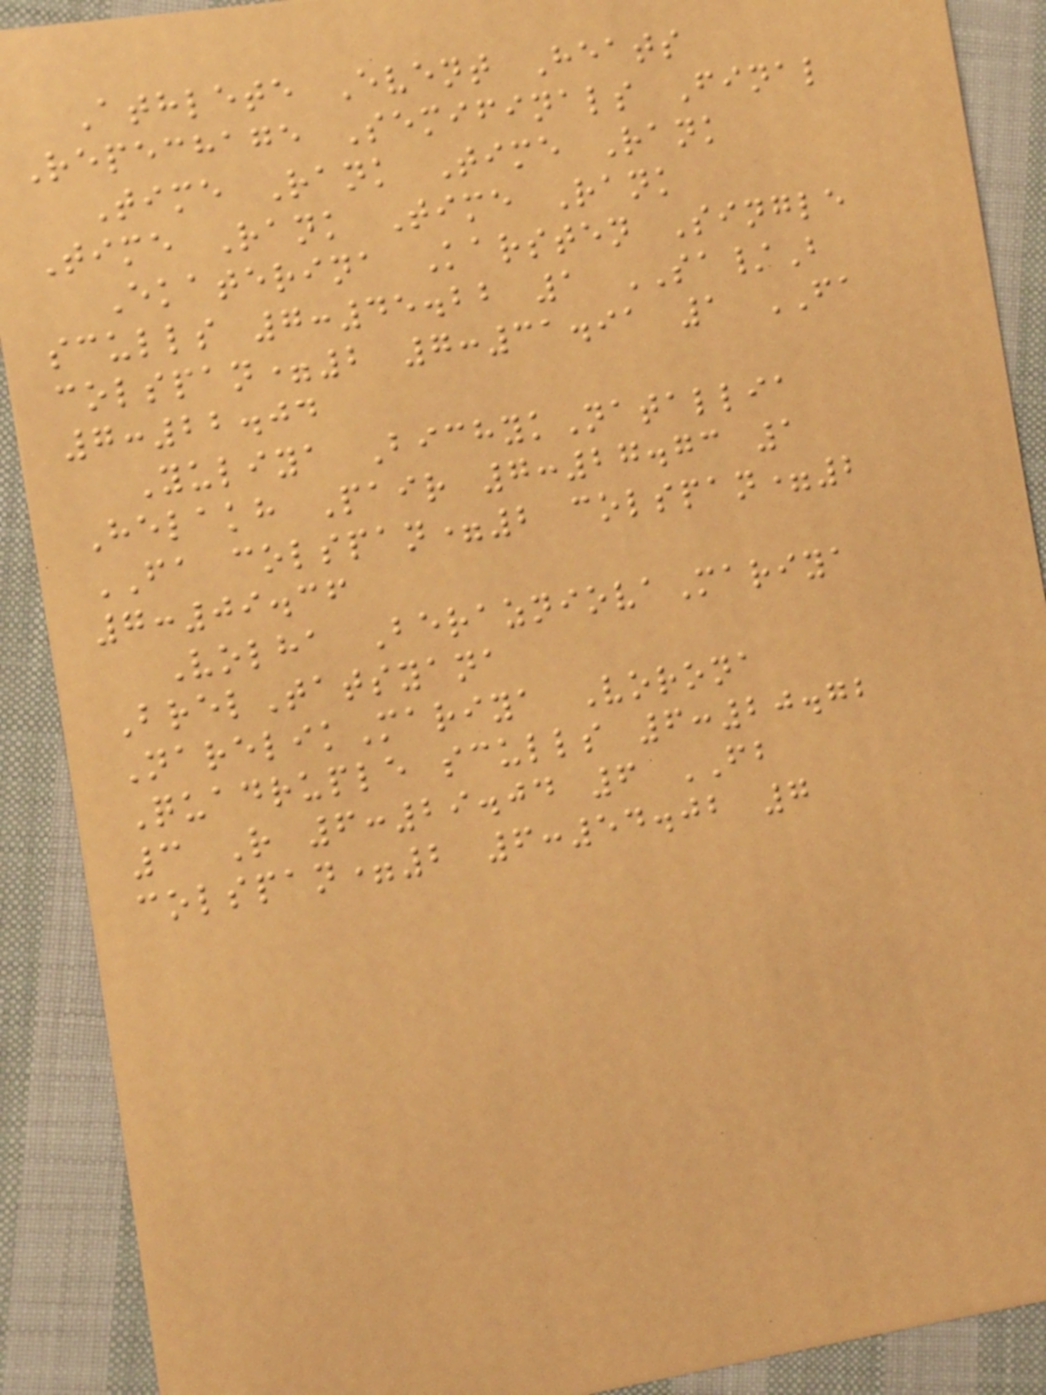Athlete Event Heats
Repechage Semifinals Final
Time Rank Time Rank
Time Rank Time Rank
Ekaterina Karsten Single
sculls 7:45.22 1 SA/B
colspan=2 7:31.91 1 FA
7:22.04
Yuliya BichykNatallia
Helakh Pair 7:27.73 1
FA colspan=2 colspan=2
7:09.36
Volha BerazniovaMariya
BrelTatsyana
NarelikMariya Vorona
Quadruple sculls 6:20.72
3 R 6:29.04 6 FB
colspan=2 6:54.02 7
